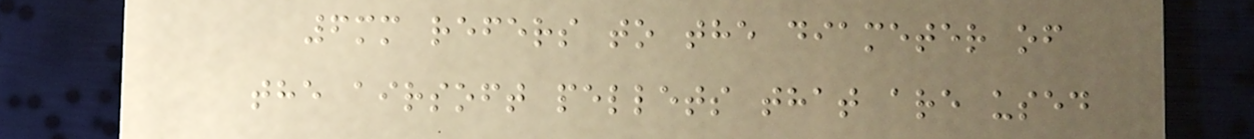6mm refers to the diameter of
the airsoft pellets that are used
